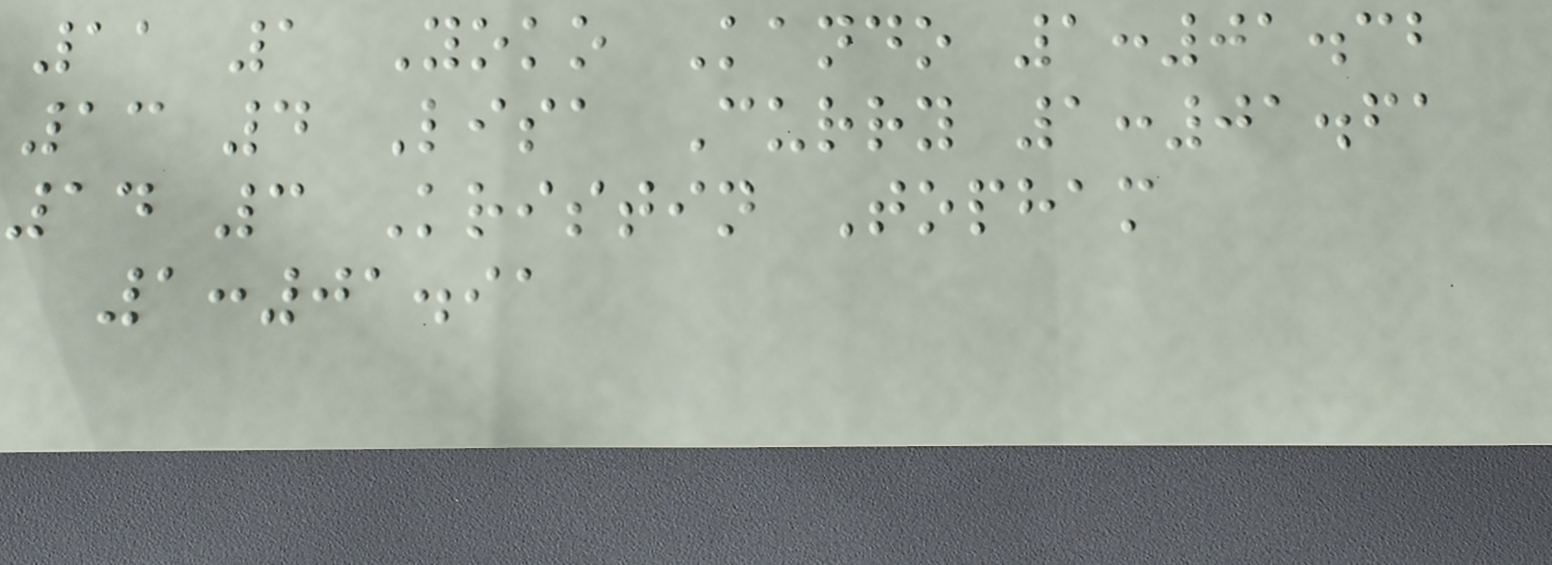11 1 Yoko Kando 1:01.32
13 4 Lisa Curry 1:01.61
14 3 Kristin Topham
1:01.91
